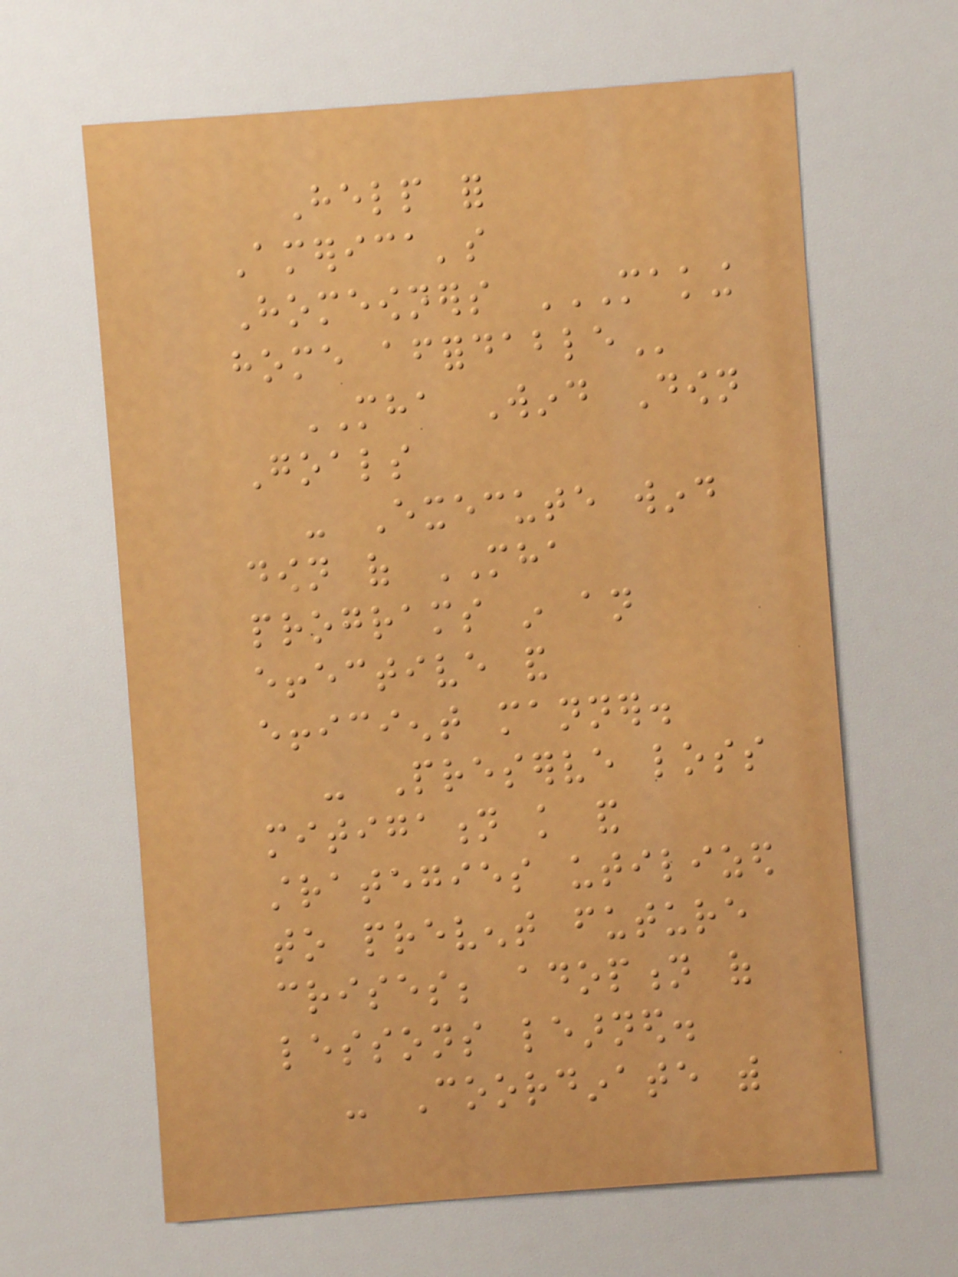Help for
America's
Homeowners MAKING
HOME AFFORDABLE
MHA Wind Down
Goals
- Execute wind
down of MHA
programs in an
effective and
efficient manner.
- Preserve loss
mitigation knowledge and
strategies utilized
to prevent future
crises; adoption of
lessons learned.
- Coordinate with
